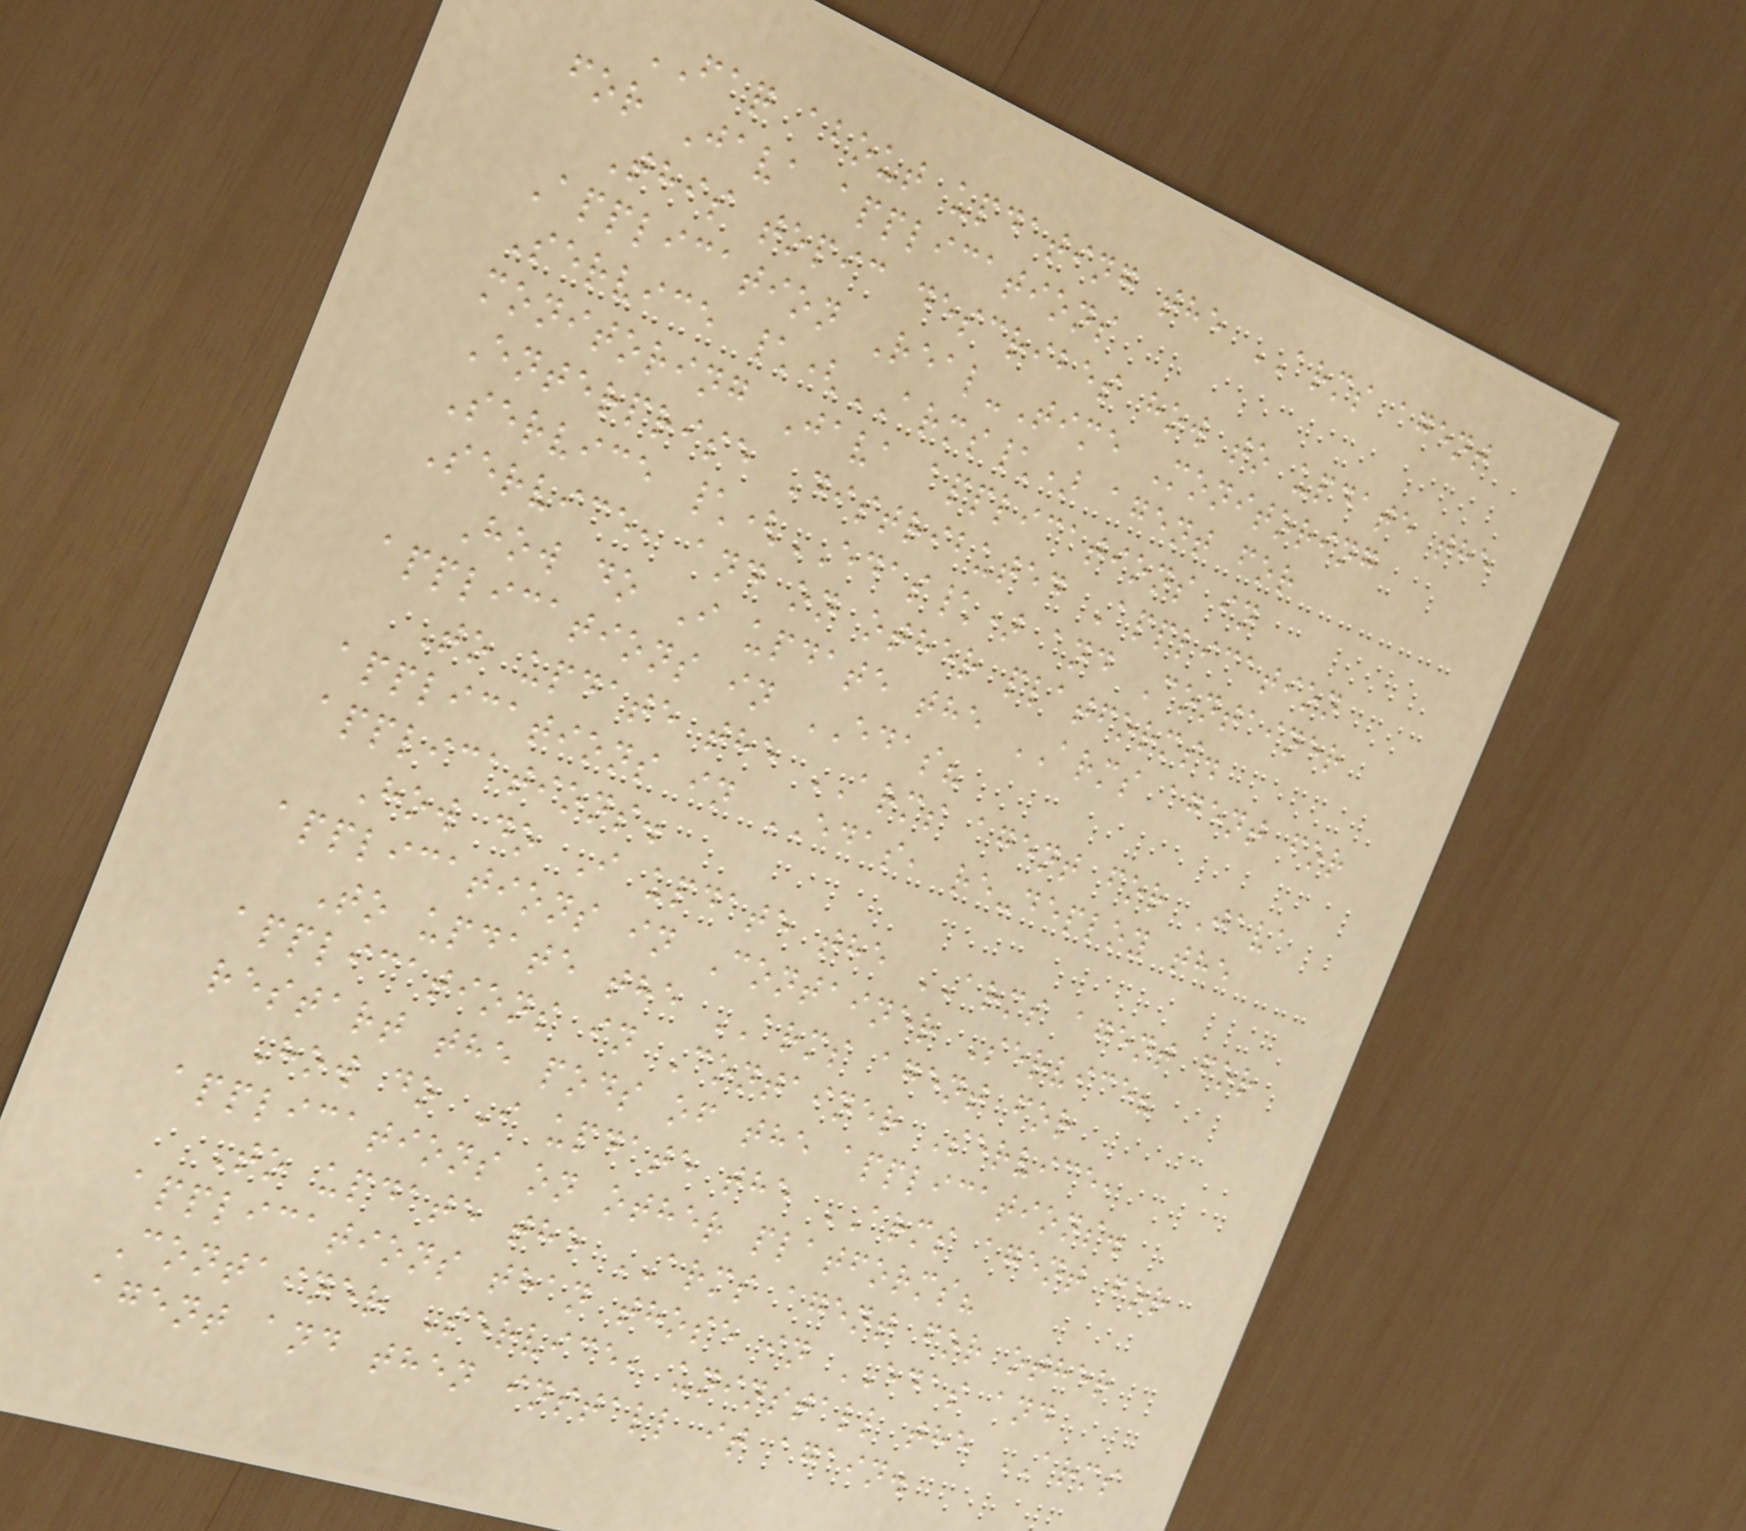FAQ about updating the ARMS agent
for Java applications
This topic describes how to update the
Application Real-Time Monitoring
Service \(ARMS\) agent for
monitoring Java applications in
Enterprise Distributed Application
Service \(EDAS\) and Container
Service, and on other platforms.
How do I update the ARMS agent for
applications in EDAS?
To update the ARMS agent for Java
applications in EDAS, re-deploy the
applications.
How do I update the ARMS agent for
applications in Container Service?
To update the ARMS agent for
applications in Container Service,
restart the pods of the applications.
How do I update the ARMS agent for
applications on other platforms?
To update the ARMS agent for other
applications than those in EDAS and
Container Service, uninstall the ARMS
agent and then install it again.
